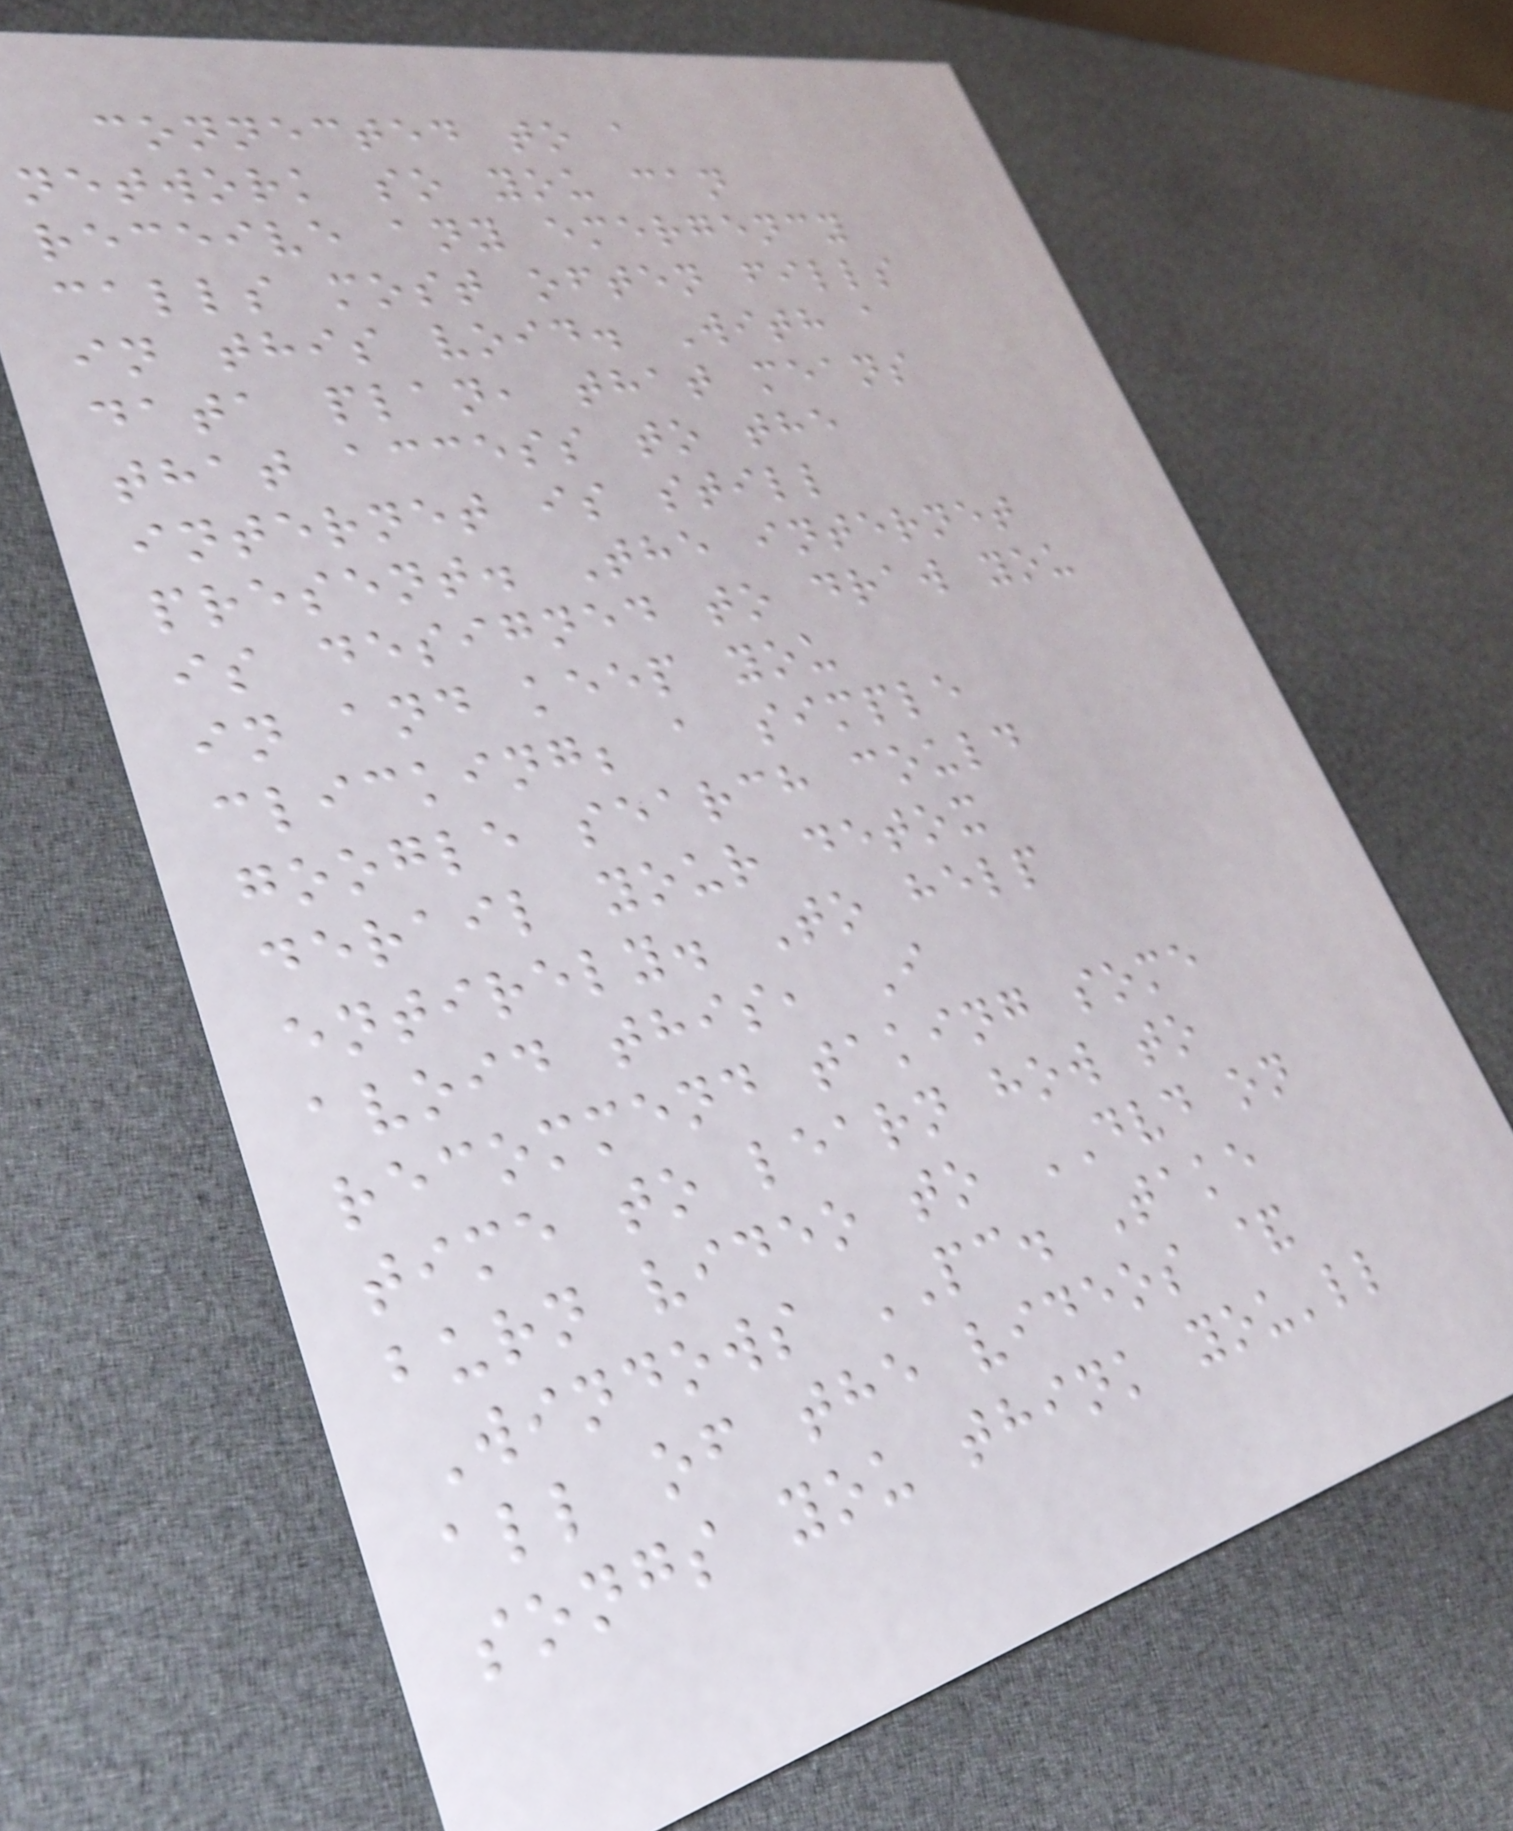connected to a
network so you can
receive any emergency
calls most often fills
in this void. With a
data plan, that means
that access to the
internet is still
present. The internet
is designed to draw you
in and keep you
clicking; a simple
google search could
derail your detox
entirely. To help
avoid this, I
recommend taking some
time to learn how to
burn video to DVD on
Windows PC. Take
all of the videos &
songs you think you'll
